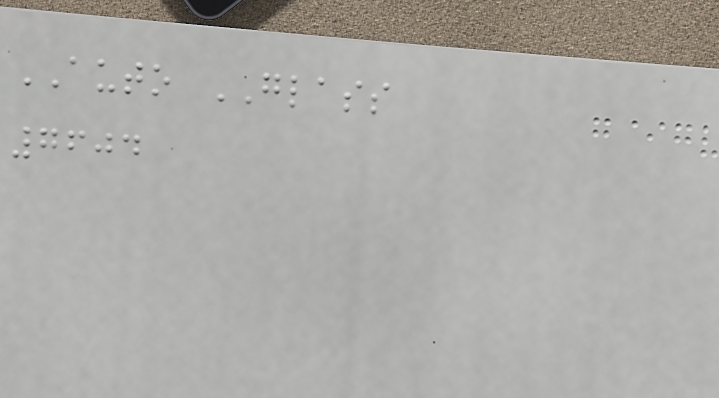AUTO GLASS
7604
